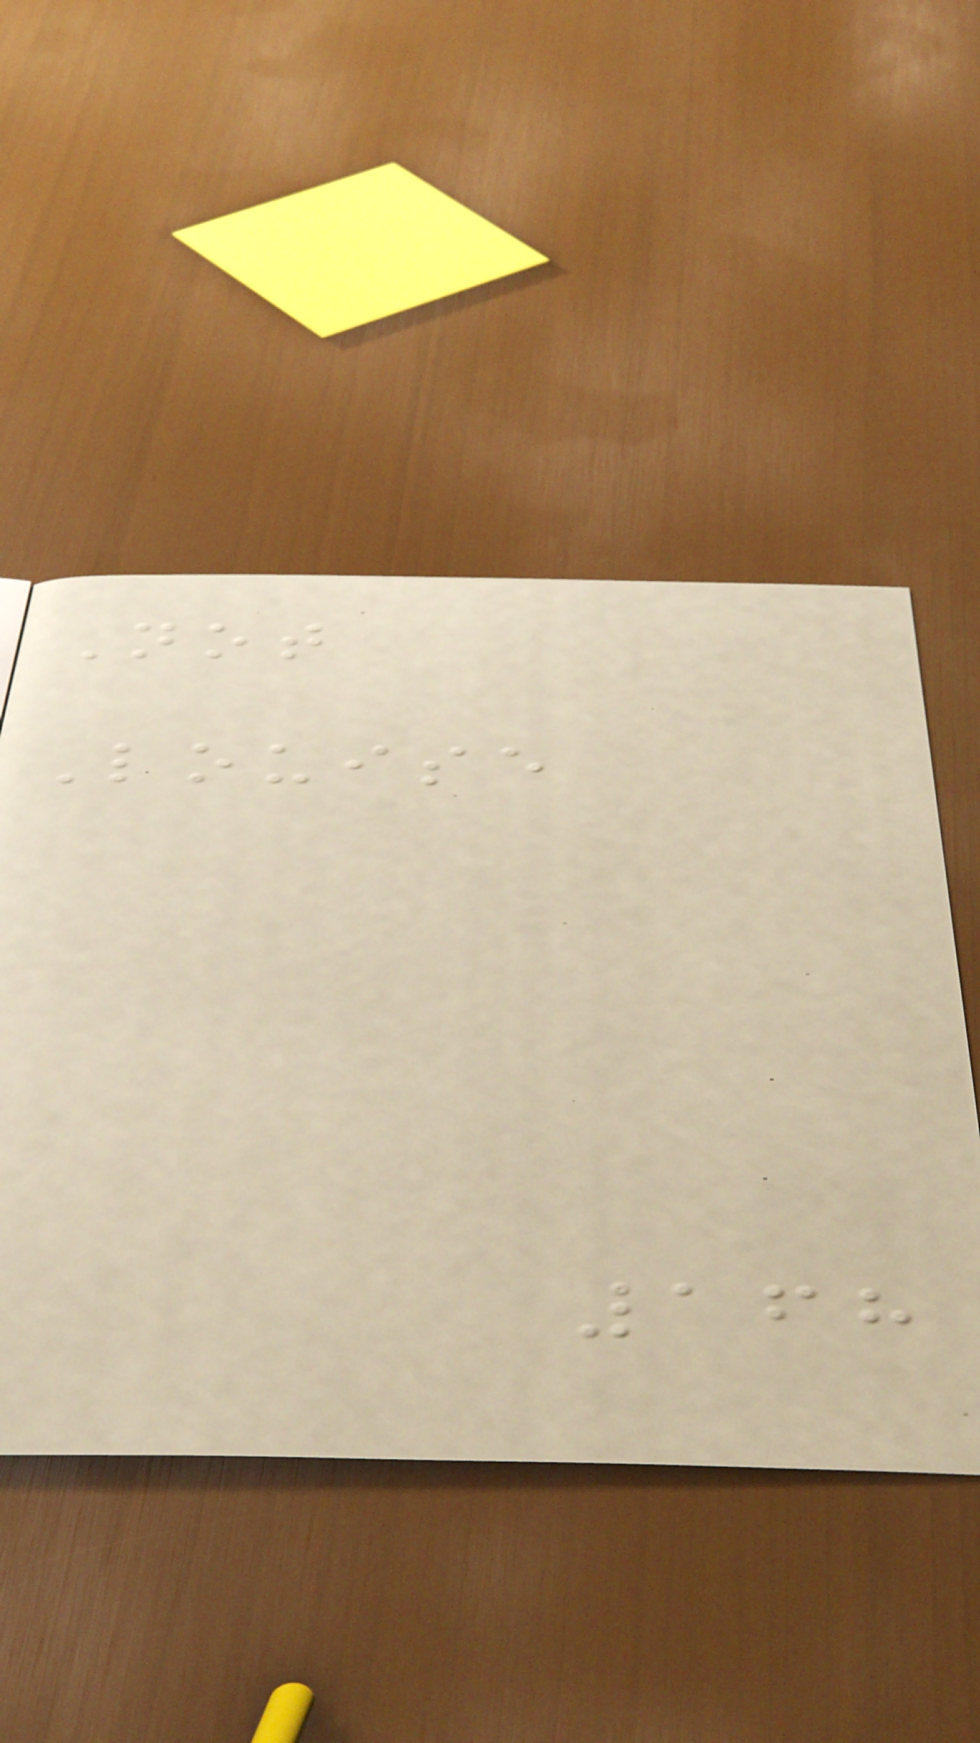Not
Louise
168
